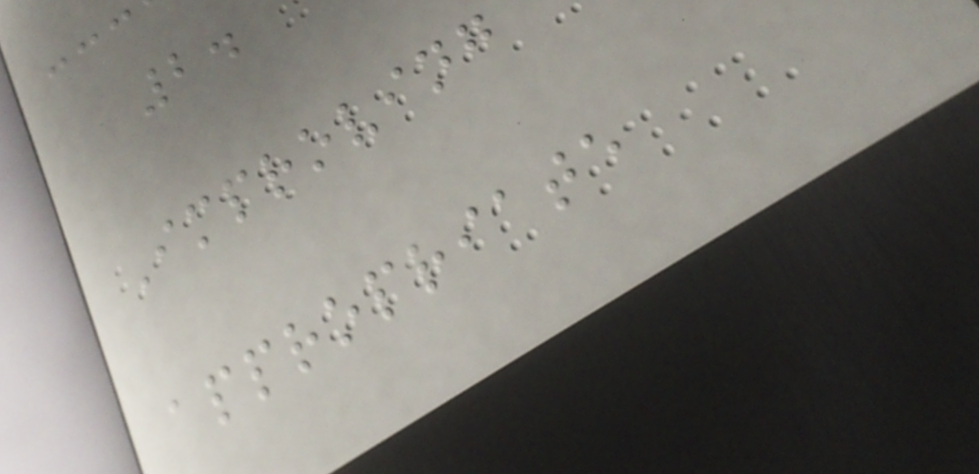2.
Improving
appropriate
